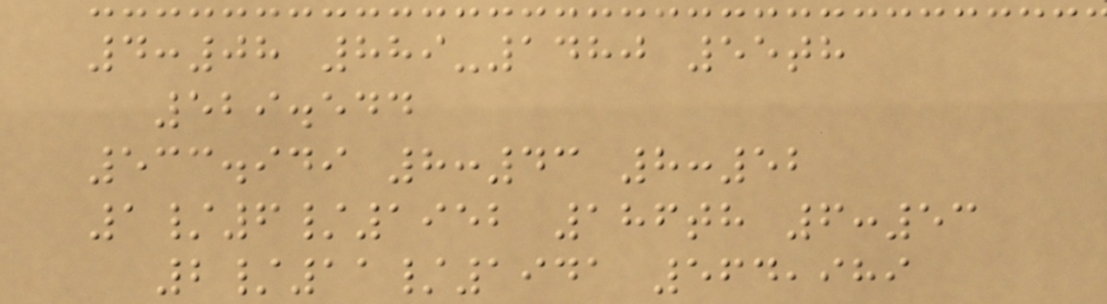4:08 889-1480 55th
529.544
533.949 8:43 8:52
1/6/1952 186th 6:53
2/11/1941 564,989
